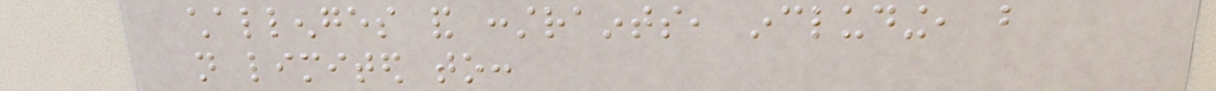challenges and constraints, including, but
not limited to:
